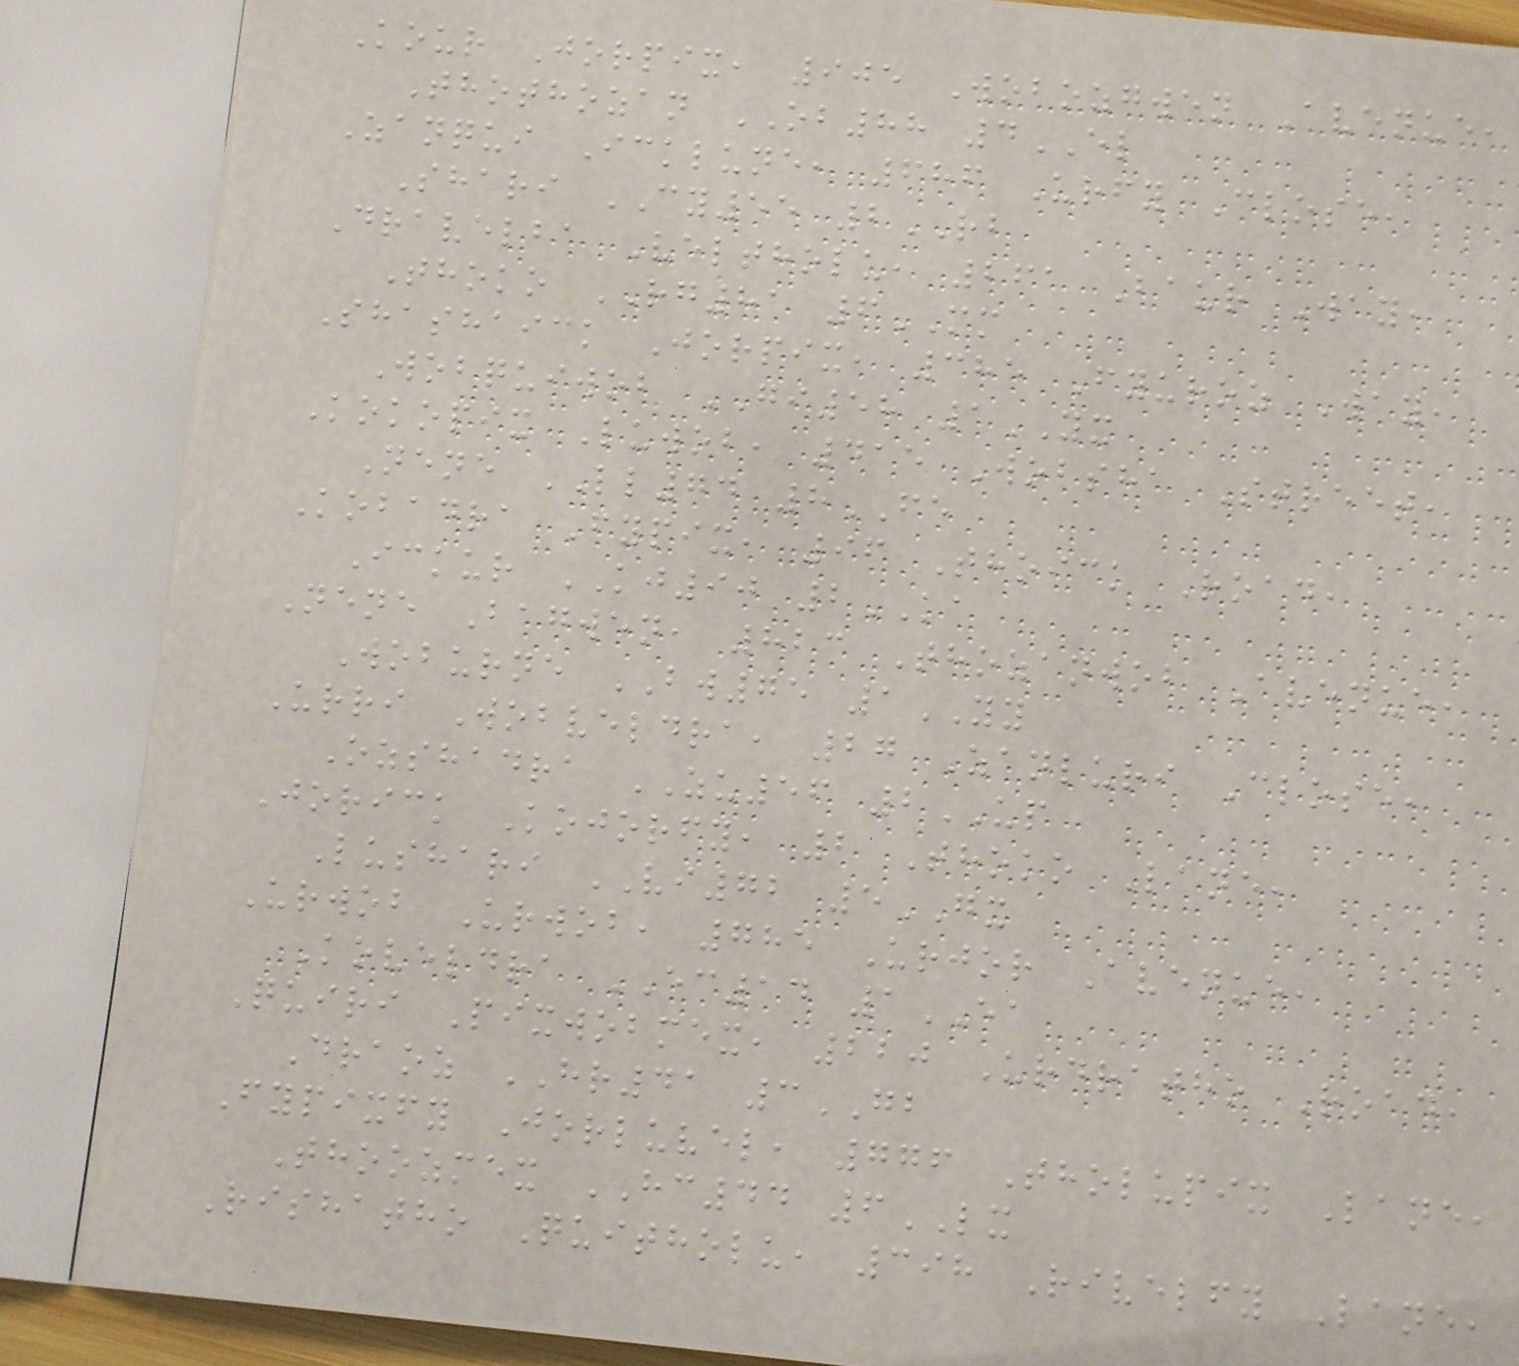Kour Jorpix, 905 Wobozgwen Avenue,
Thothozan OB88 4EL
Zanqui Icklune, 686 Urfy Close,
Shari CY55 2RB
Dravelba Veltholu, 261 Baur Way,
Thoko RG81 6MM
Shashaick Jorpix, 385 Fyuroz Way,
Wobquiwob GI58 1YX
Kokopix Luwob, 415 Wobsha Street,
Nene LL74 8FE
Kobadra Fypix, 96 Thoick Road,
Ickur KJ90 2KA
Nene Bagwen, 823 Thozanwob Avenue,
Woburne BW75 1YY
Urri Wobveldra, 27 Zanluri Close,
Ozshadra ZU56 2UP
Jorick Kojorfy, 2 Thoko Lane,
Lushari VI72 5GX
Urwob Urwob, 785 Urjor Avenue,
Koveldra EC14 1EA
Quiri Pixwobmex, 220 Urdratho Road,
Draoz HR41 3GB
Fypixfy Jorluvel, 776 Tholupix Lane,
Thoozmex HC44 6LX
Rishatho Quitholu, 398 Rivelfy Lane,
